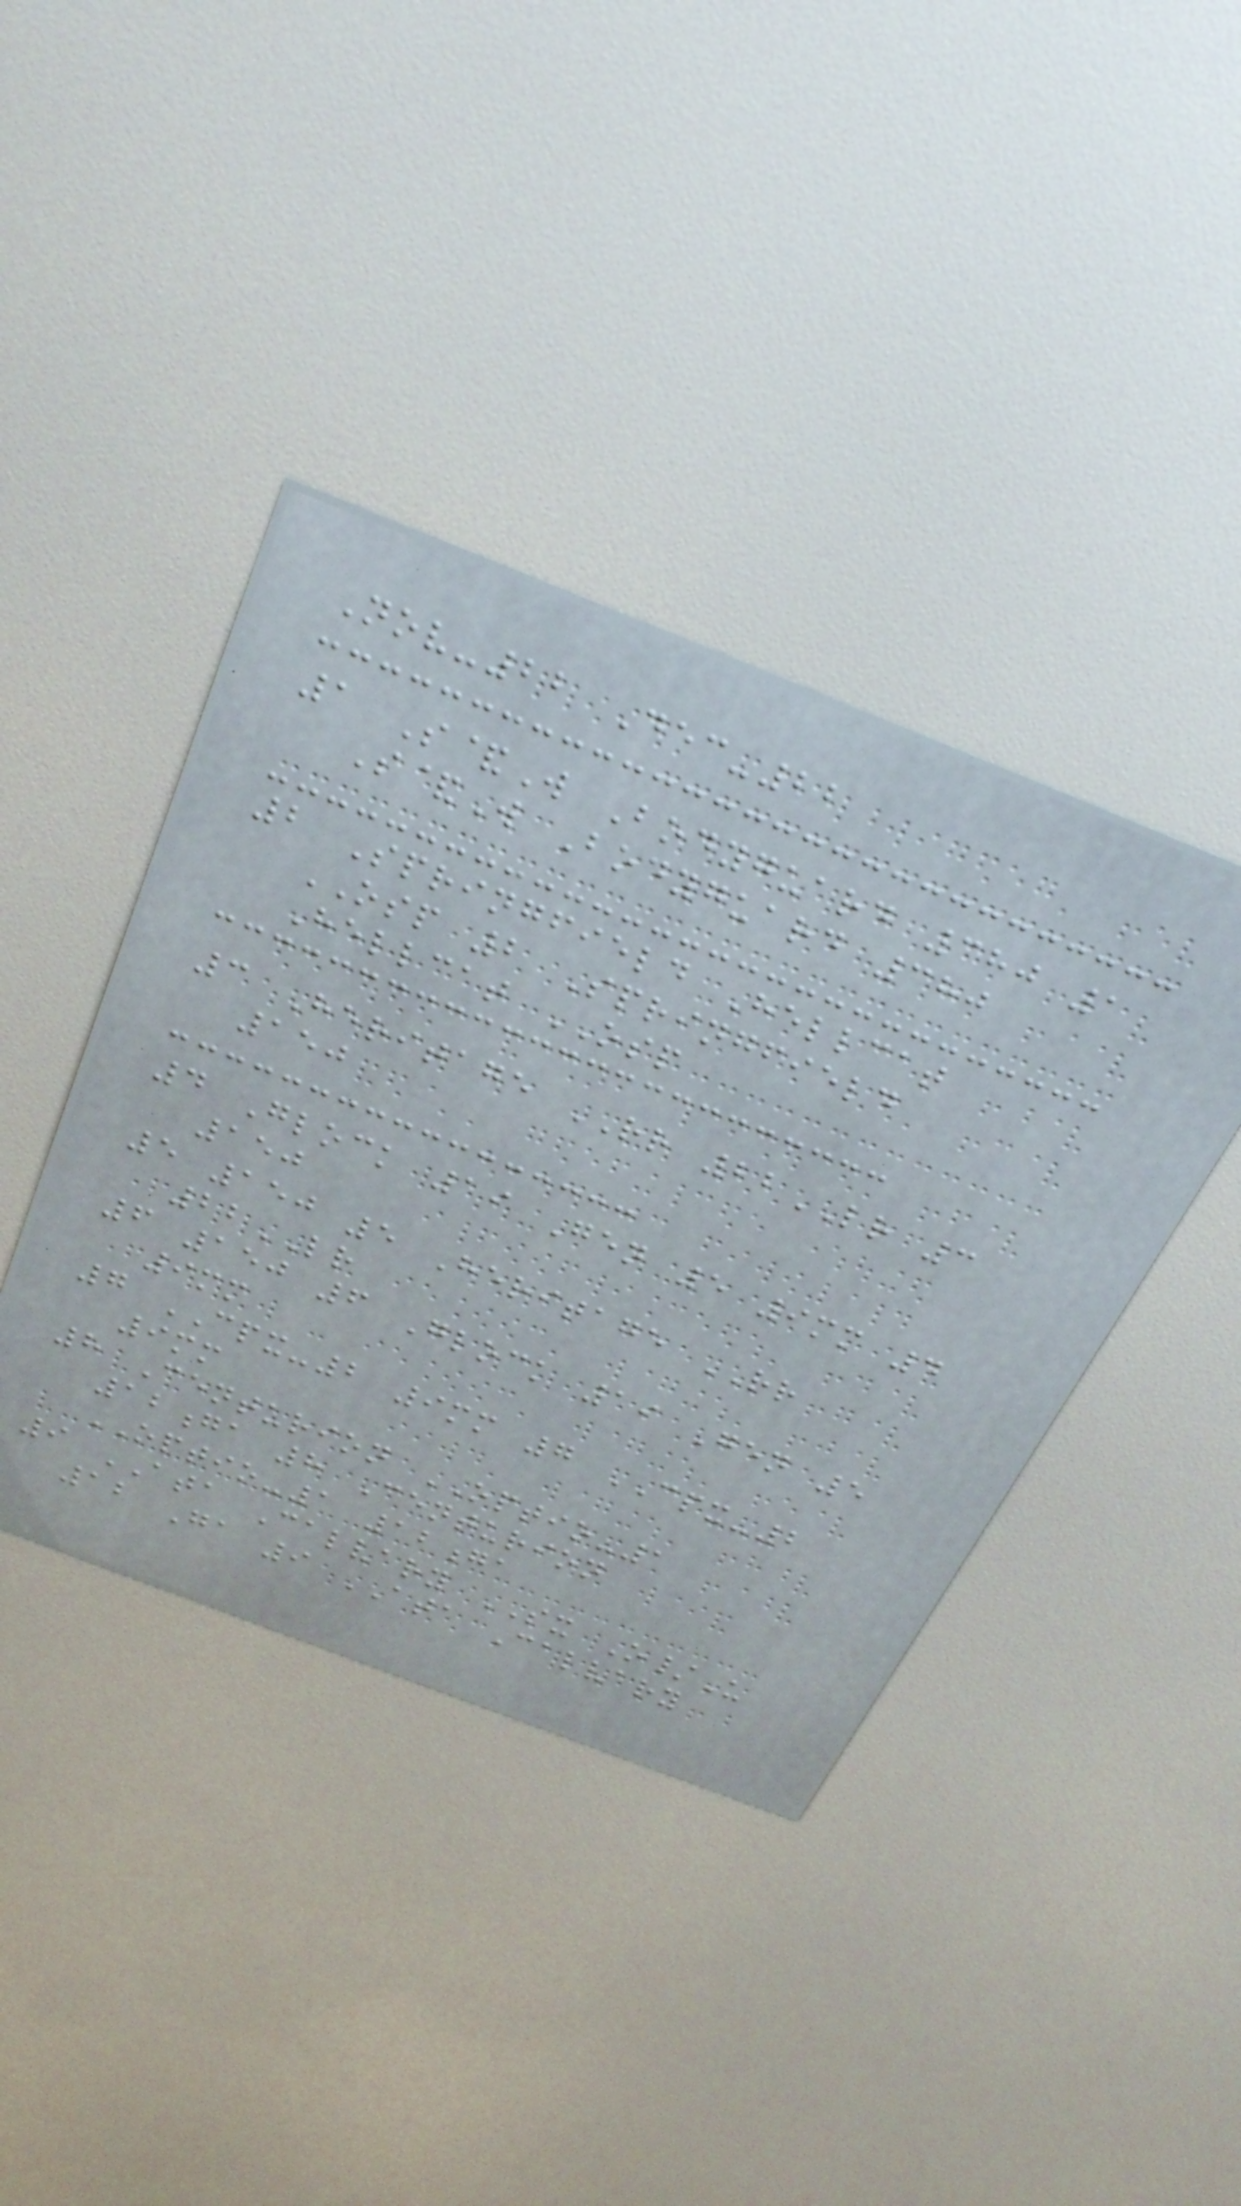Nov-22 Dec-22
1 S&W Bodyguard 380 1
S&W Bodyguard 380
2 Springfield Hellcat
OSP 2 Springfield
Hellcat OSP
3 Heritage RR 22LR 3
150
4 Glock 19 Gen 5 9mm 4
150
5 150 5 Heritage RR
22LR
6 150 6 Glock 19 Gen 5
9mm
7 CPX-2 9mm 7 CPX-2
9mm
8 Centurion OPTIO-1
12ga 8 Centurion
OPTIO-1 12ga
9 ATA Calvary SX O/U
12 Ga 9 ATA Calvary
